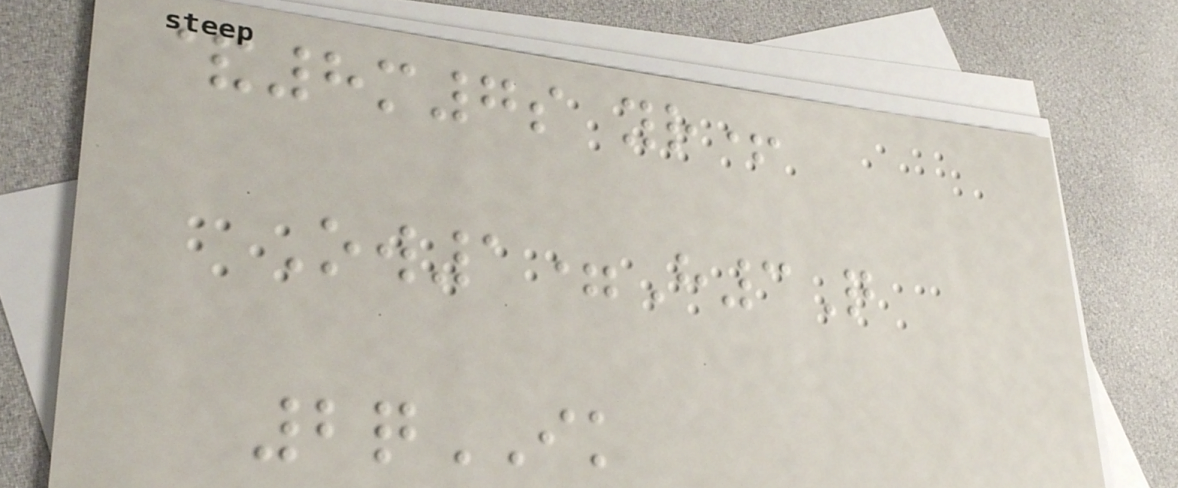&8m7s yr+
Ow1=H3Q
2qIK
